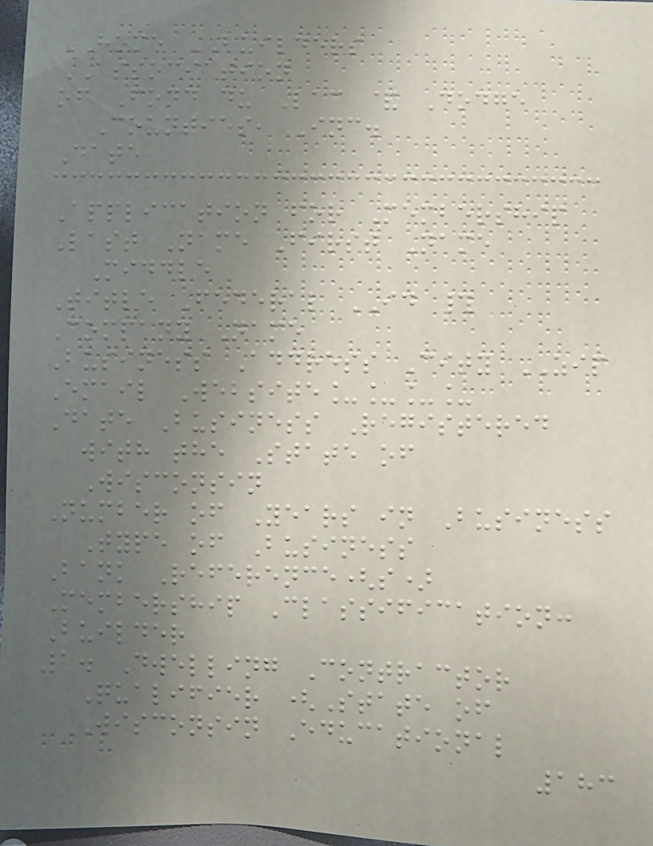HOME BUILDERS
ASSOCIATION
of Fond du Lac & Dodge
Counties, Inc.
Date
Application for Membership
Last Name First Name
Middle
Title Federal ID #
Company Name
Business Address City ZIP
Email Website____
Date Business Registered
with the State of
Wisconsin
Number of Years in Business
Type of Business
Bank Reference(s)
Membership Classification:
Builder
1. Dwelling Contractor
Qualifier (State of
Wisconsin Educational
183
